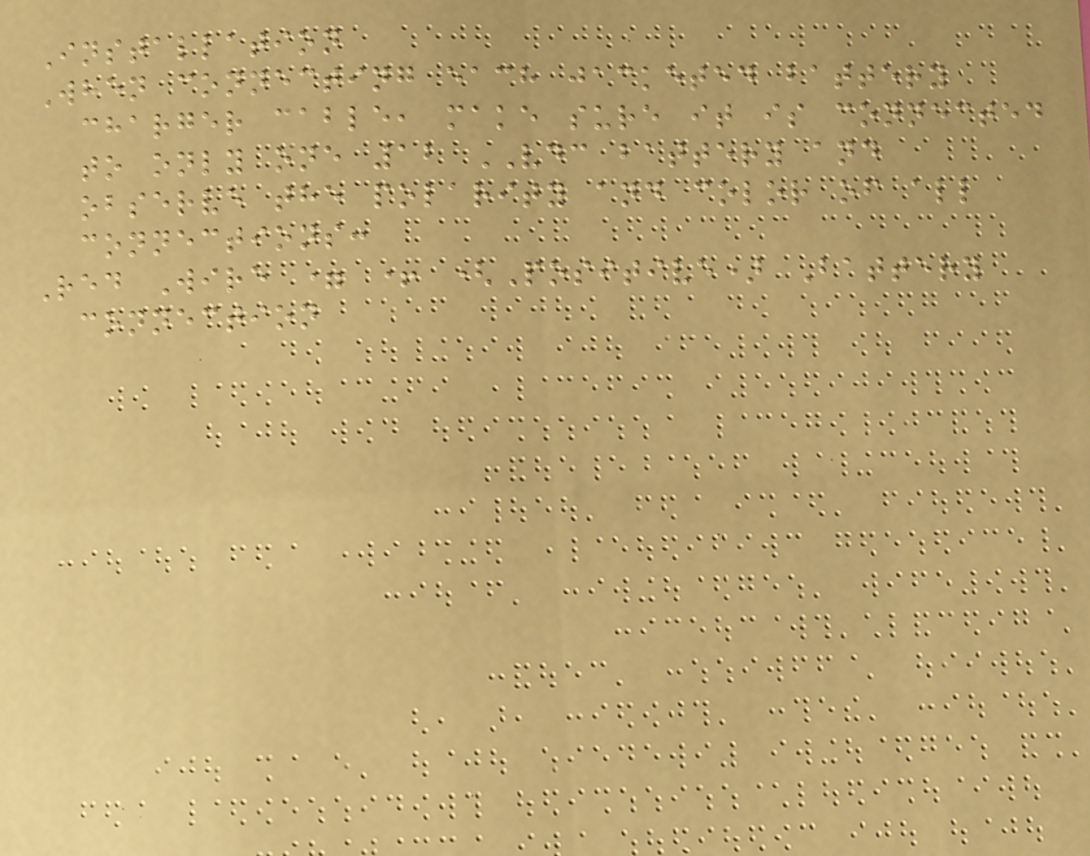Installation
When connecting each jacketed battery
charger cable, make sure it is connected
to only one 12 VDC battery and
observe the polarity and color of all
connections:
Red Wire = + (Positive) Battery
connection
